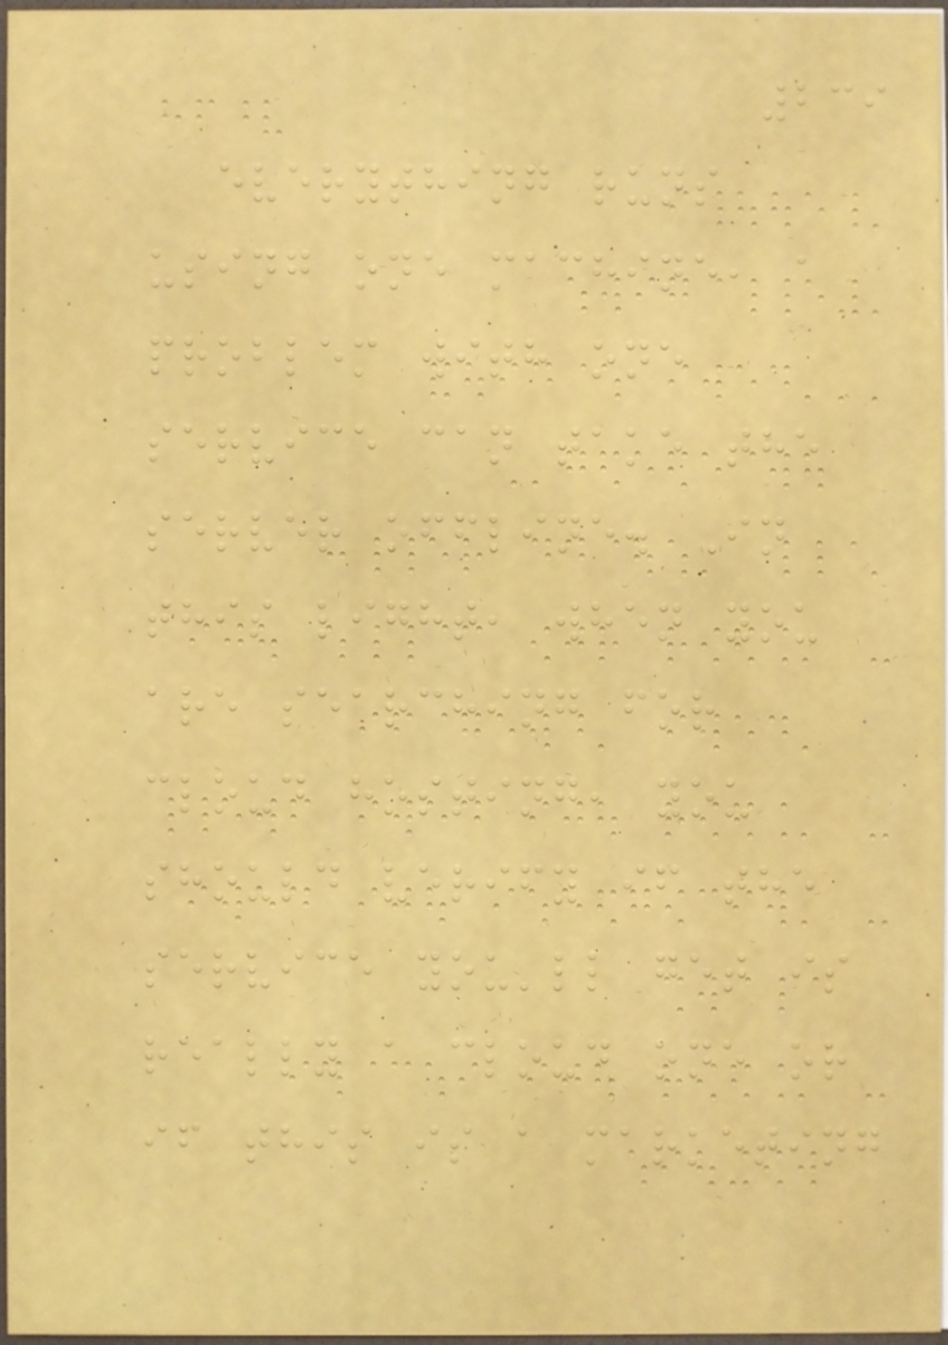239
everything runs
using one machine, a
problem with one
service can take the
server offline. In
this light, when you
are searching for
cloud hosting, you
should verify if the
service you'll get is
really a cloud one or
if this is a marketing
